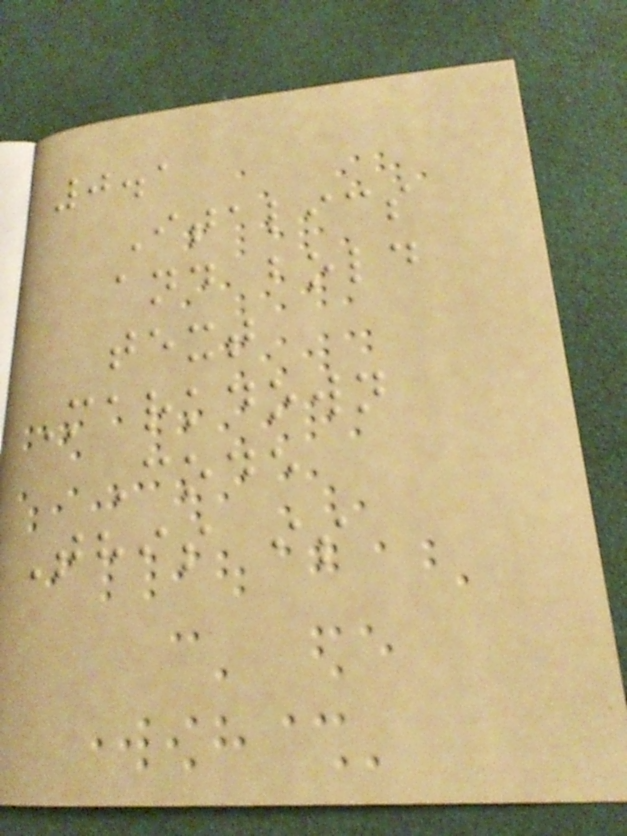0.1
Italics
and bold
text
Markdown
Code
This is
